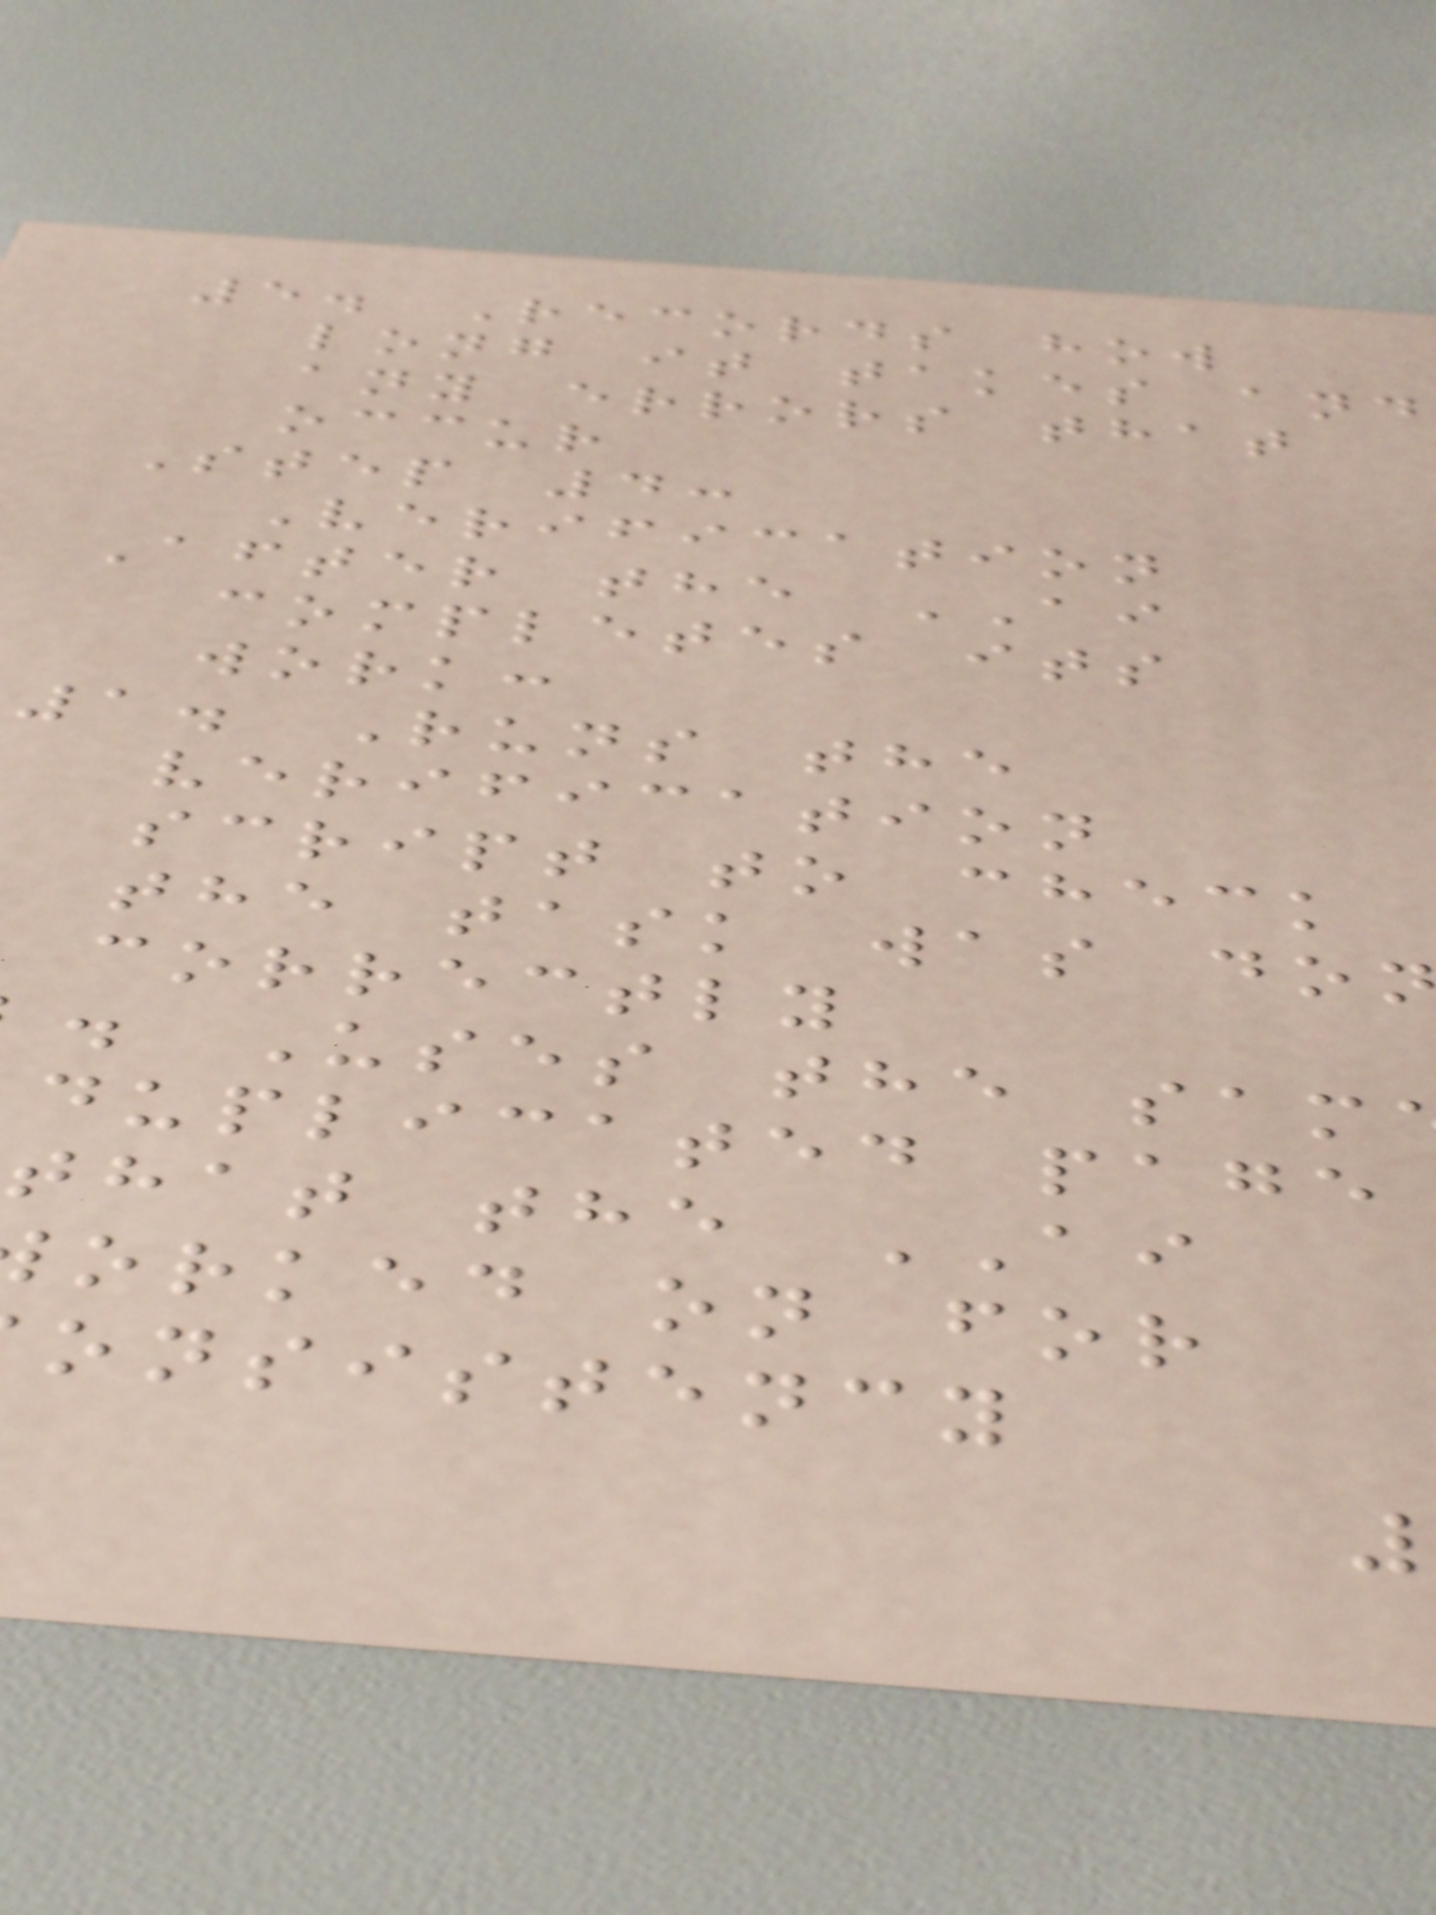5. Records how
long it takes and
any errors that
occur
Step 4:
Verification
After the AI
completes its
work:
1. Runs the
verification
script to check
the task was do
correctly
. Uses the sam
duplicated page
that the AI
orked on for
onsistency
